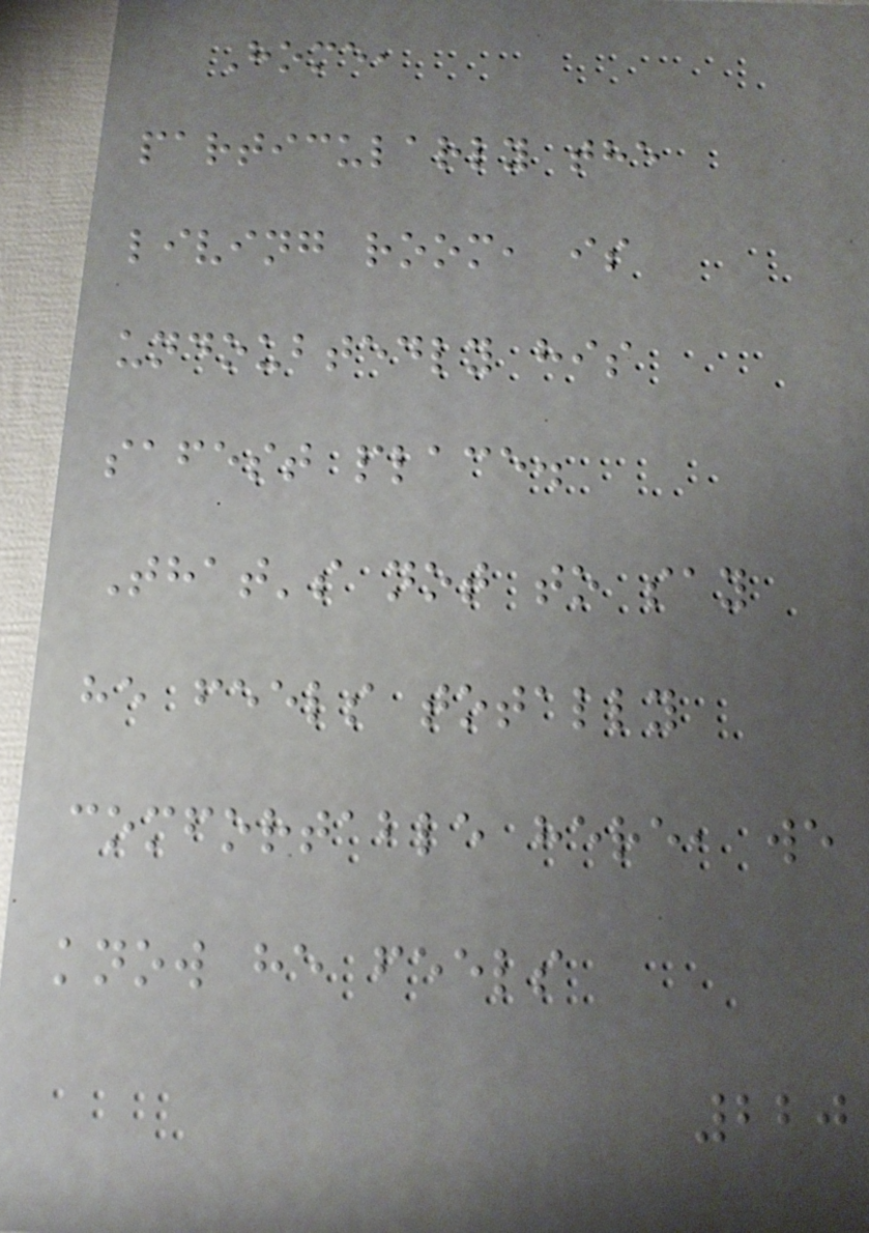Home,
particularly the
living room, is
undoubtedly his
safest place.
That's not to say
he feels totally
comfortable here, we
know he feels
220
